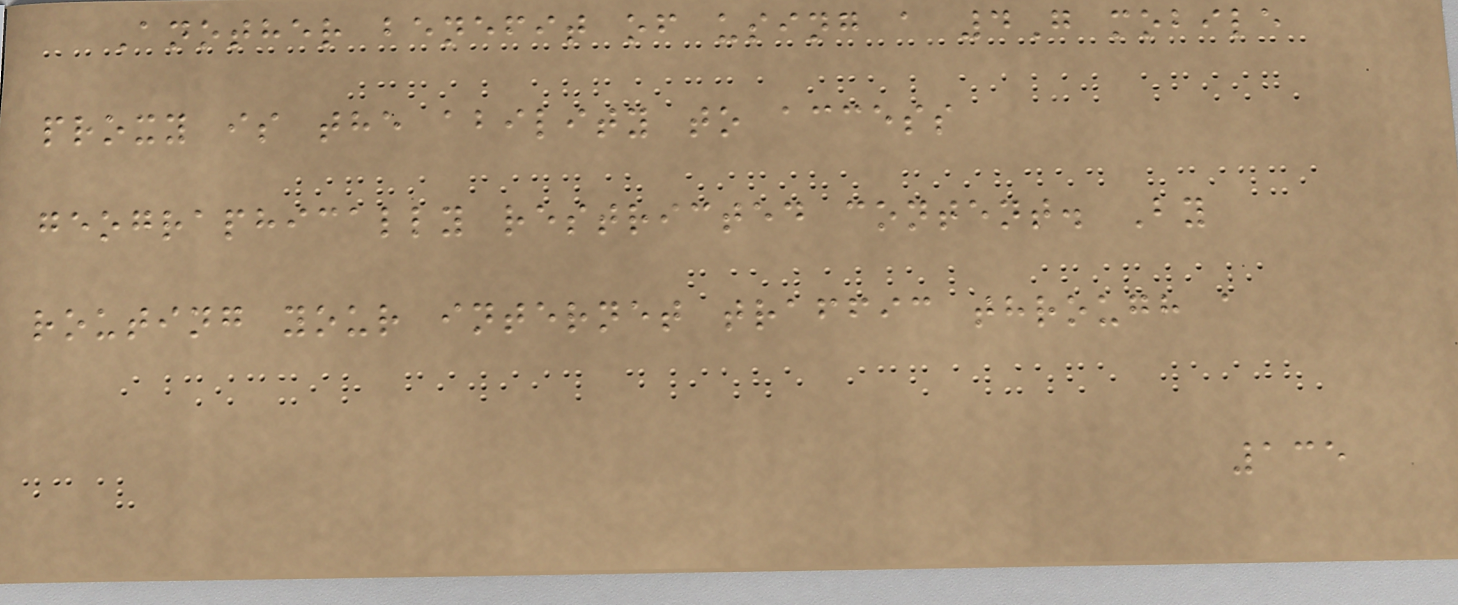Another benefit of using a 4G mobile
proxy is the ability to access
geographically restricted content. By
routing your internet traffic through a
135
